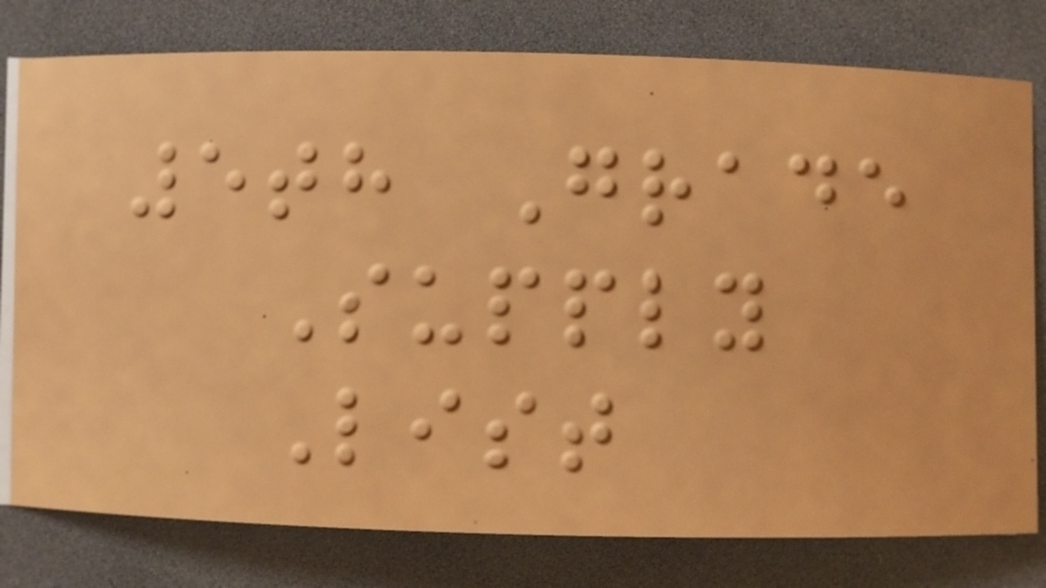5th Grade
Supply
List
